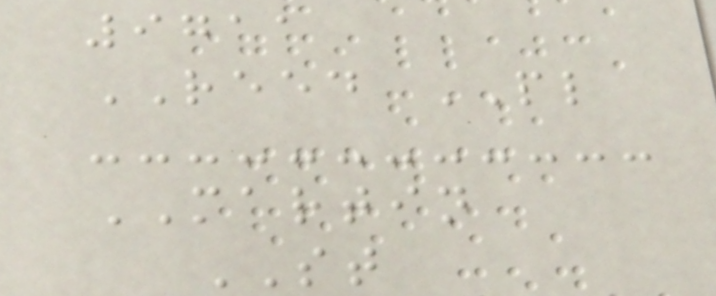9711
REED PL
MARTIN
ST
